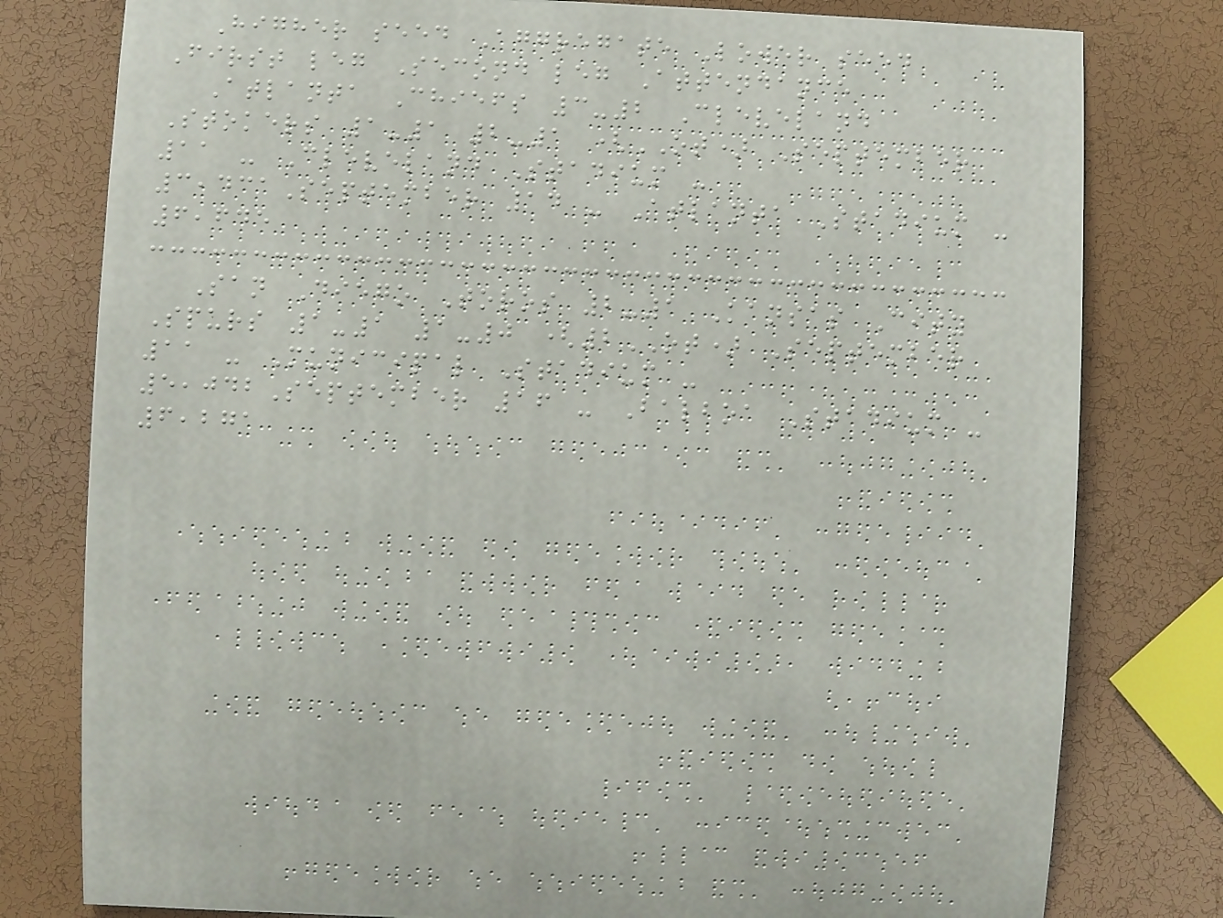Higher seed Aggregate Lower seed
First leg Second leg Attendance
Atlanta Chiefs 3-2 Cleveland
Stokers 1-1 2-1 (OT) September
11 - Cleveland Stadium -
3,431September 14 - Atlanta Stadium -
6,645
San Diego Toros 2-1 Kansas City
Spurs 1-1 1-0 (2OT) September
11 - Municipal Stadium -
5,042September 16 - Balboa Stadium -
6,271
